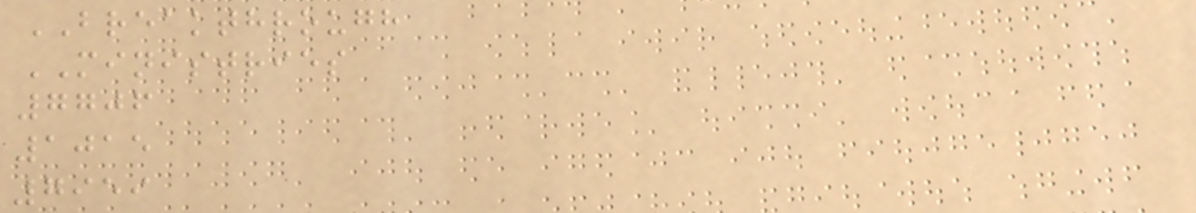BREAKTHROUGH
MINISTRIES
7706
1015
7959
